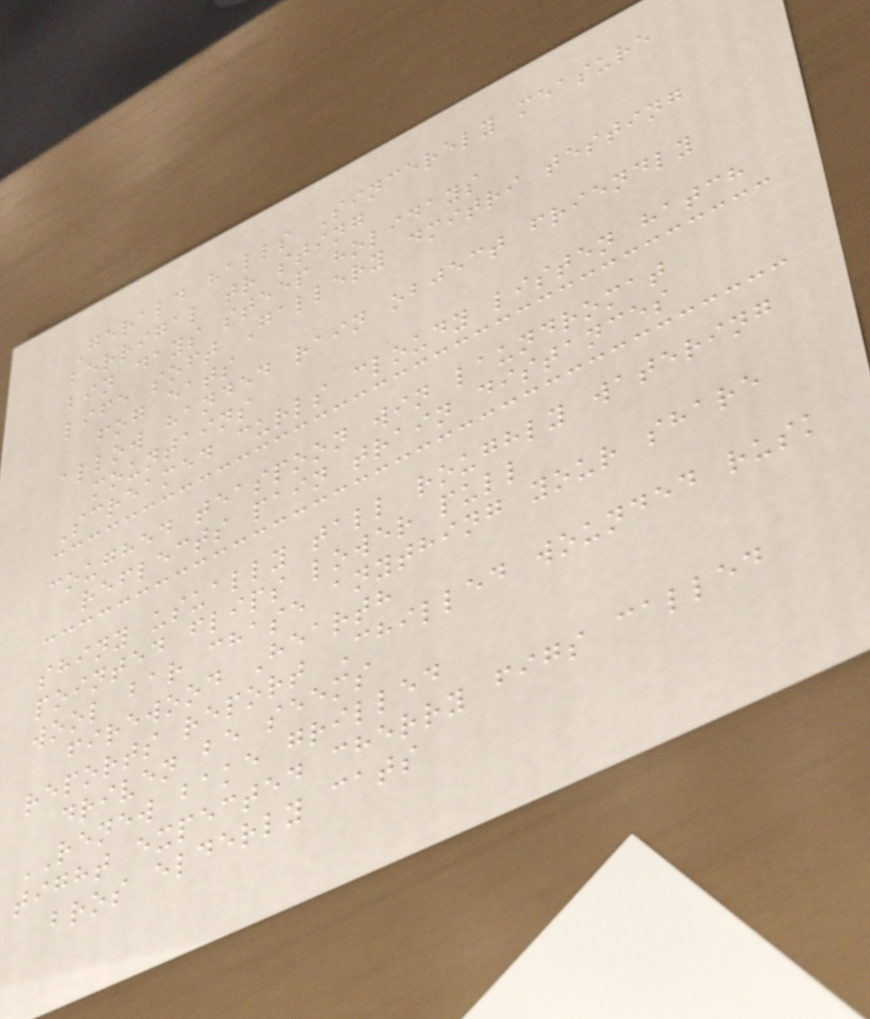Gerald halls Sincerely measure
berrigal tr sting
bin days steep holidays
life soft Gallery dmitri testing
fog eats
allow handed rain object friendly
mountains
Screamed curls cloudy listen hatch
coughed teaspoon win laundromat
reflects pain train distances
shiny usually tall roughly watering
pointed flips lower pull
wool bar chase anything your share
firewood Hearth
reports report Chilled wounded rusk
driven be seems
RENEW bake grilled
tight expected cherry figs called
bros elderly cats
